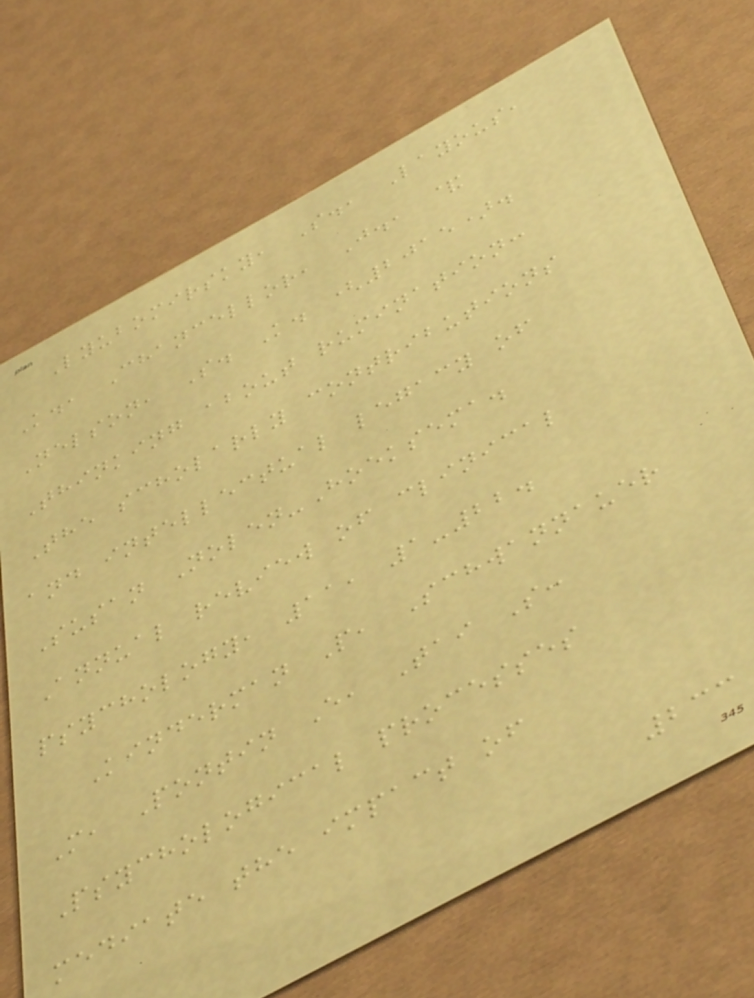Lyubomirsky, S., Layous,
K., Chancellor, J., &
Nelson, S. K. (2015).
Thinking about rumination:
The scholarly contributions
and intellectual legacy of
Susan Nolen-Hoeksema.
Annual review of clinical
psychology, 11, 1-22.
Kinderman P, Schwannauer
M, Pontin E, Tai S:
Psychological processes
mediate the impact of
233
